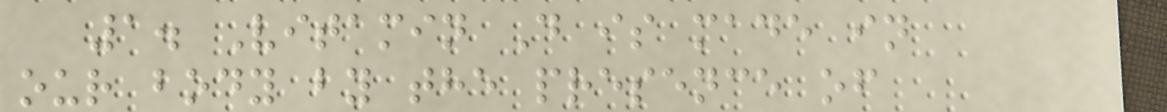1. Vitamin D is made in
our body by the presence of
